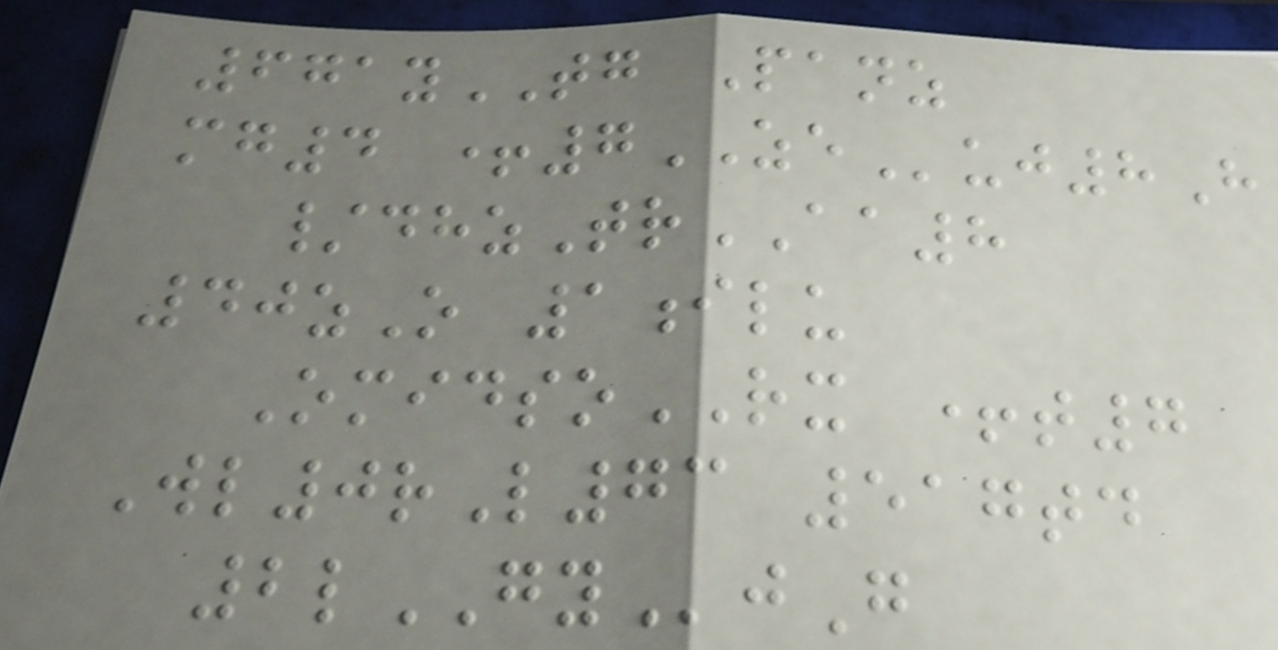671yTG Panz
mg4 +7ZEuj8H
/dhzTrAA8
40zO 1ilu
OmidsoRX +t7
Wl0rL73 517td
2lGYjG
